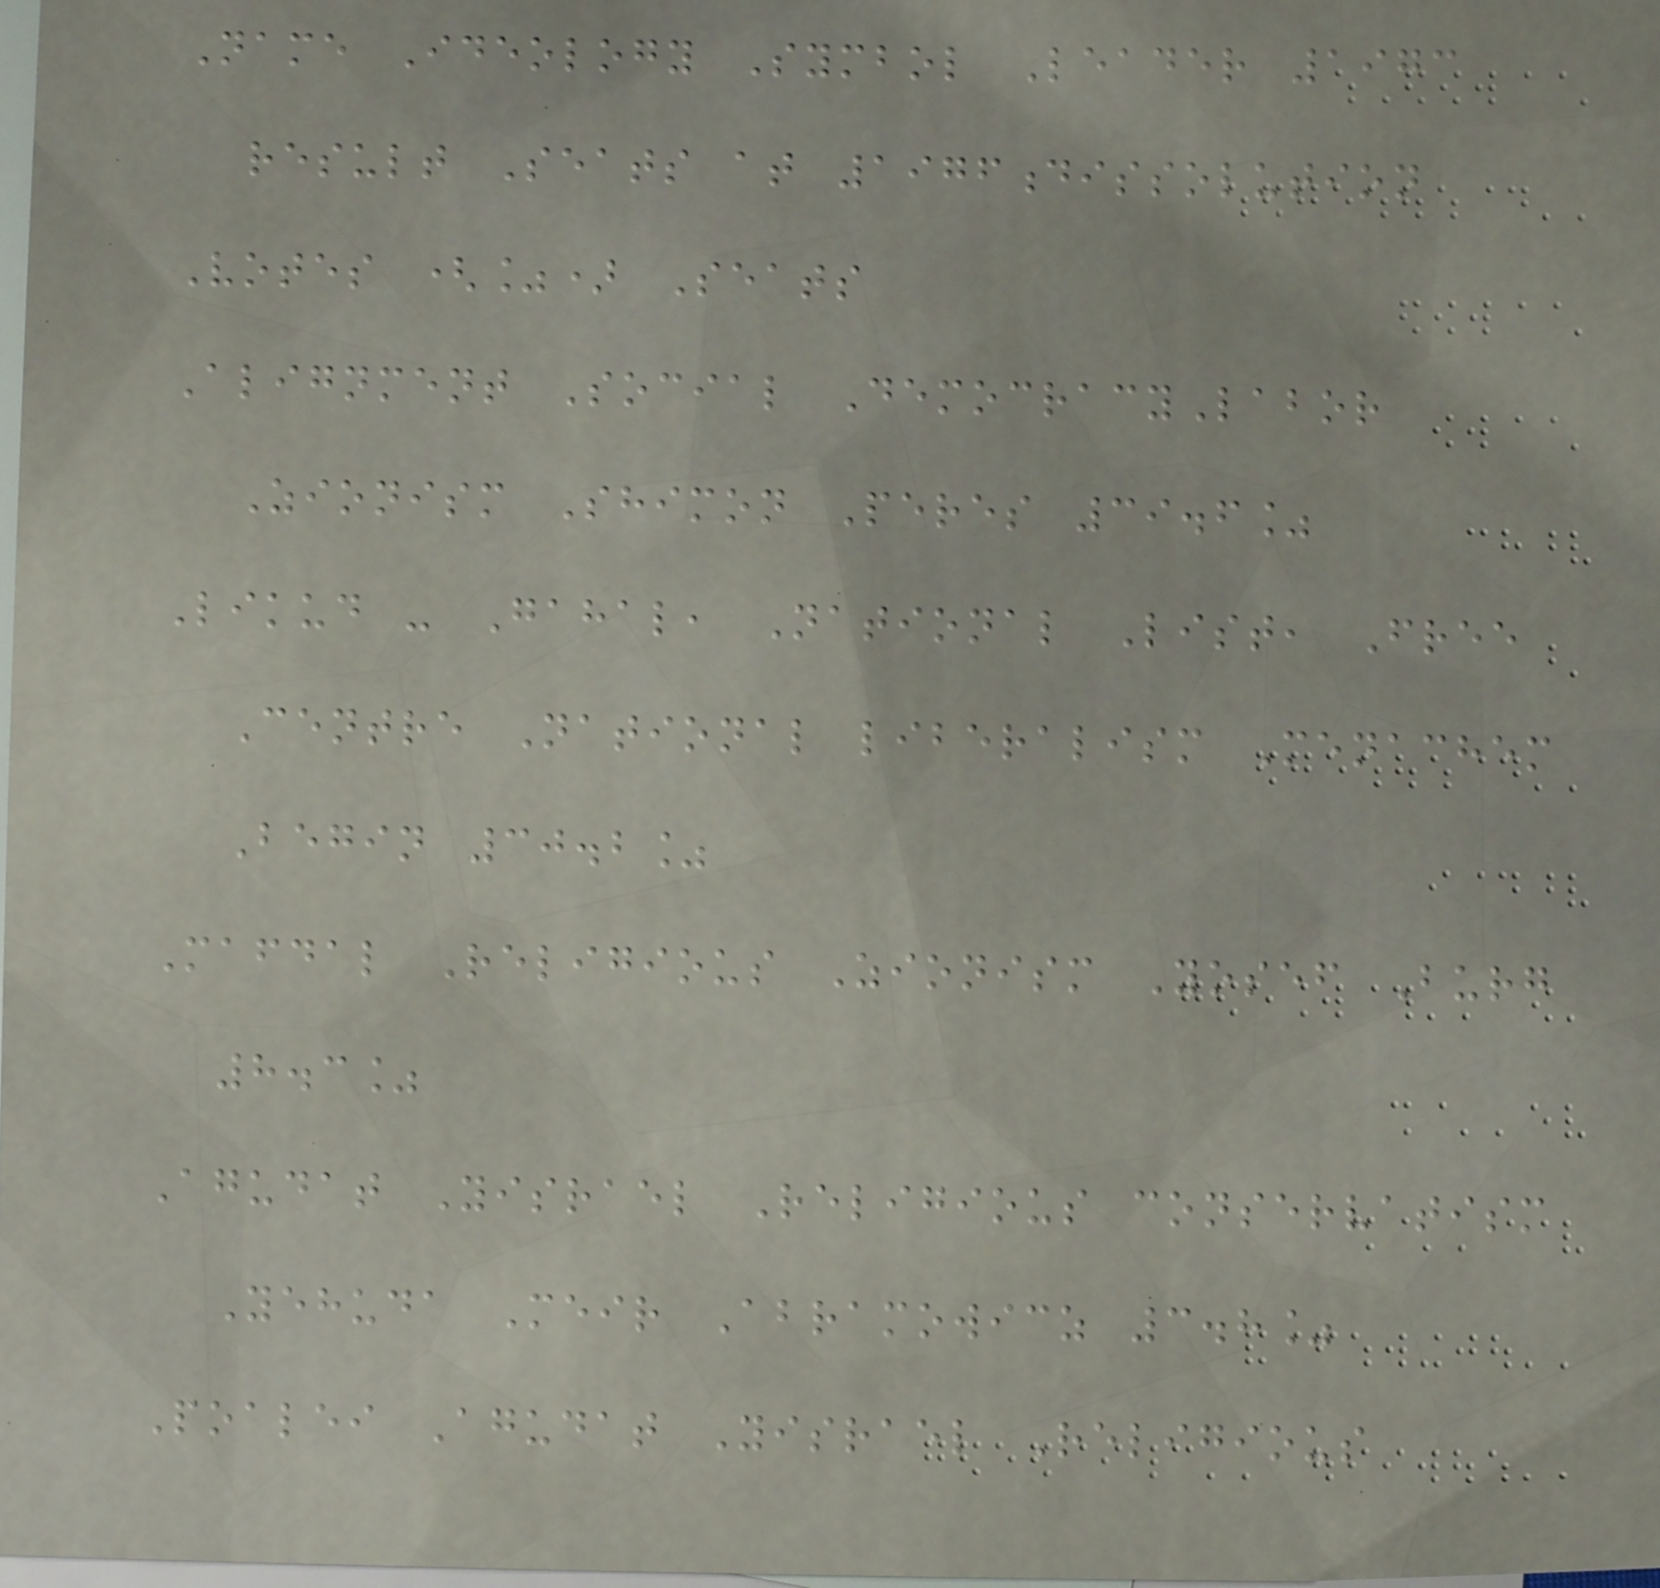Name Ideology Symbol Leader 1973
result Seats at 1976dissolution
Votes (%) Seats
Alignment Social DemocracyLabor
Zionism Shimon Peres 39.6%
Likud - Gahal, National List, Free
Centre National liberalism Menachem
Begin 30.2%
Mafdal Religious Zionism Yosef Burg
8.3%
Agudat Yisrael Religious conservatism
Yehuda Meir Abramowicz 3.8%
Poalei Agudat Yisrael Religious
